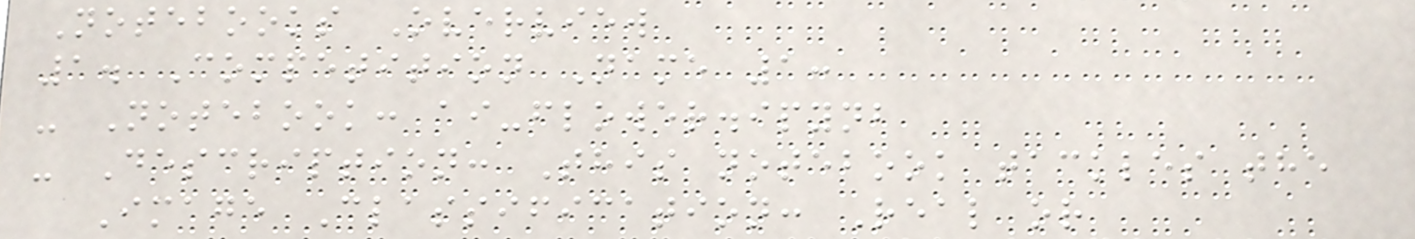Notebooks Overview
1. Competition Name 1:
- Notebook: ai-flower.ipynb
- Description: This notebook tackles the
Image Classification: Real or
